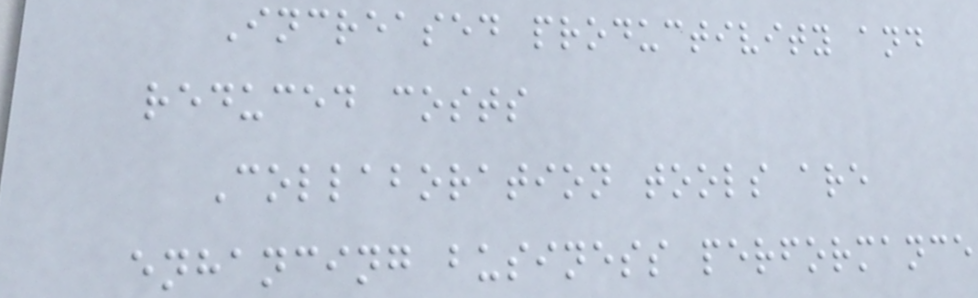Increased productivity and
reduced costs
Collaboration tools are
enhancing business performance
